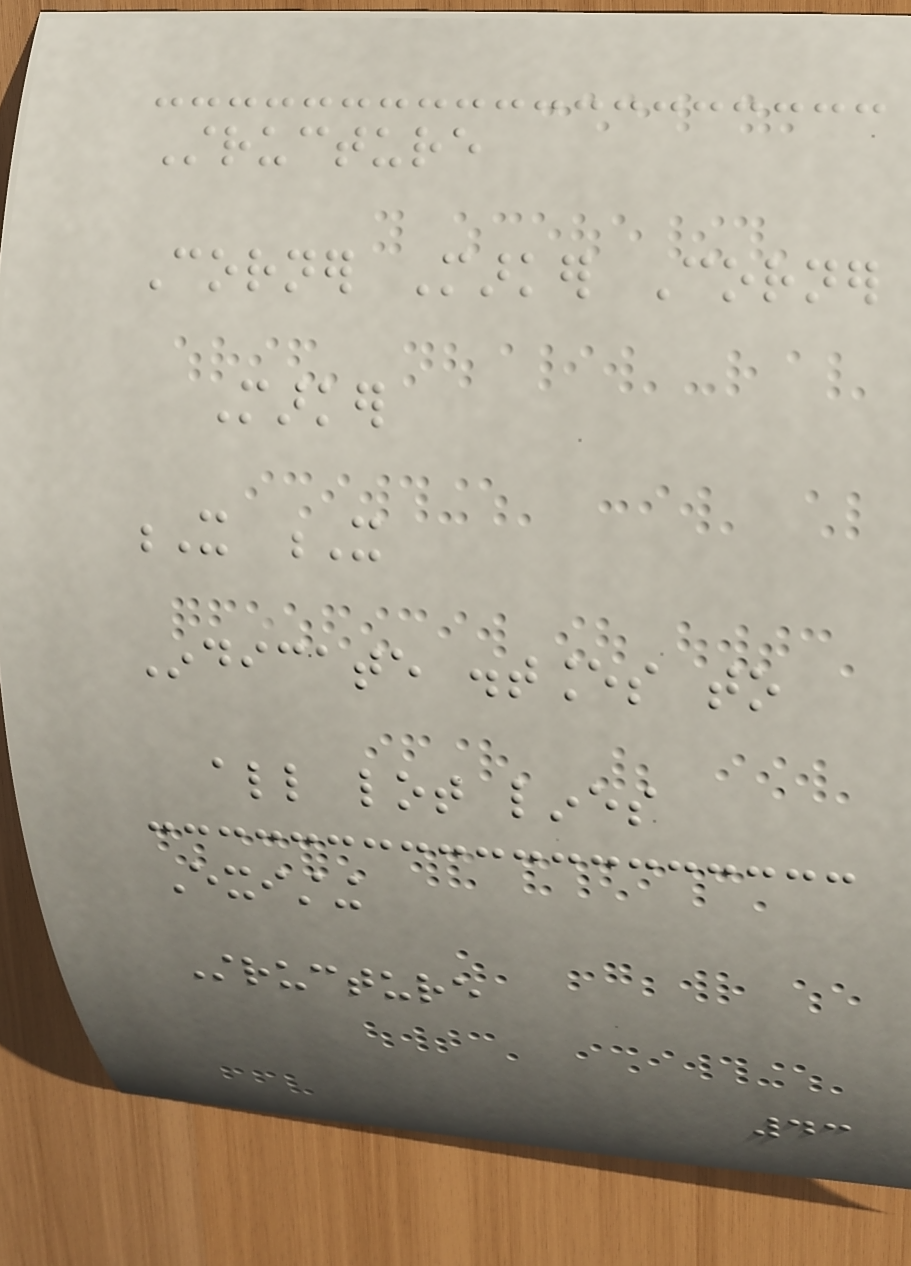Structure
Corner Marker Corner
Marker
X X
Indicate distances to
all lot lines
Existing
Structure
43
